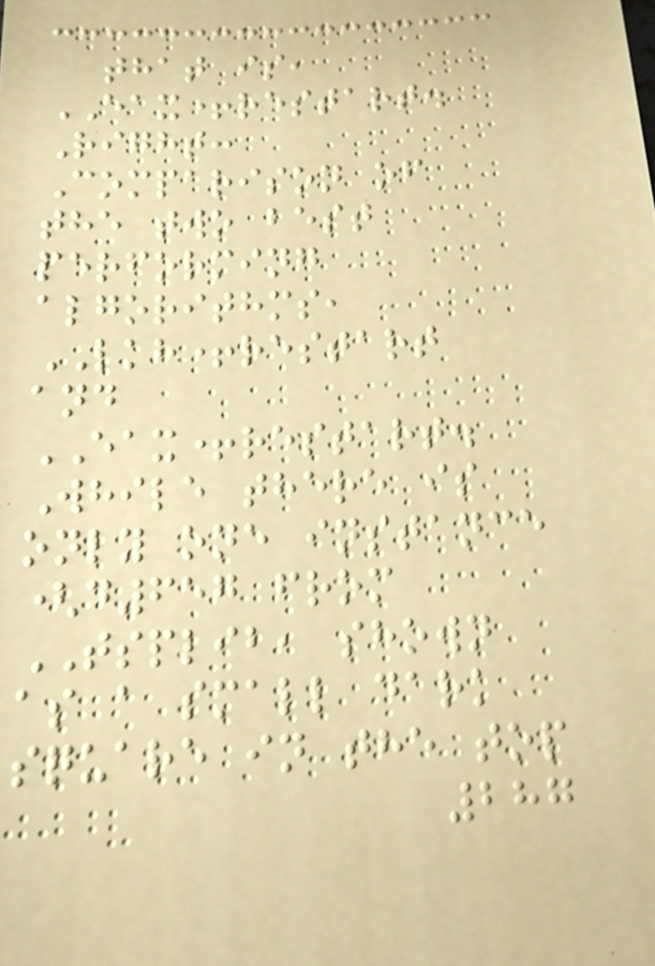that is,
EAX+restart.
Right:
Comparison of
the two best
performing
algorithms,
LKH+restart
and
EAX+restart.
While there is
only one instance
(d657 from
TSPLIB, shown
as a small dark
square in the top
287
